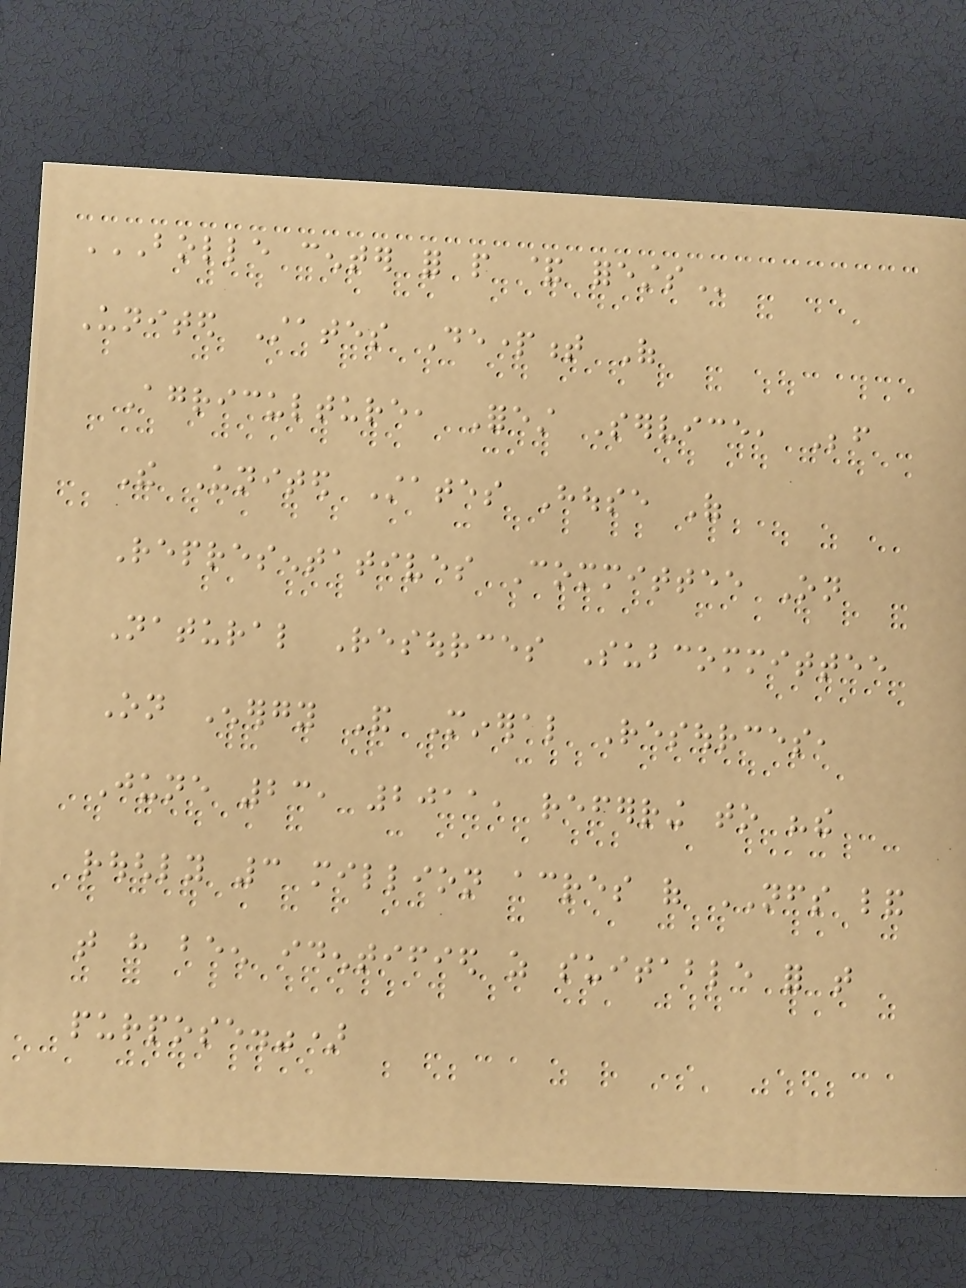BOLLE CENTER FOR PEOPLE & FORESTS
United States Department Of
Agriculture, Forest Service, Before
The United States House Of
Representatives Committee On
Natural Resources Subcommittee
On Energy And Mineral Resources,
June 23, 2011, referring to "the
roughly 3 million acres of NFS land
that have been identified as suitable for that
purpose.")
